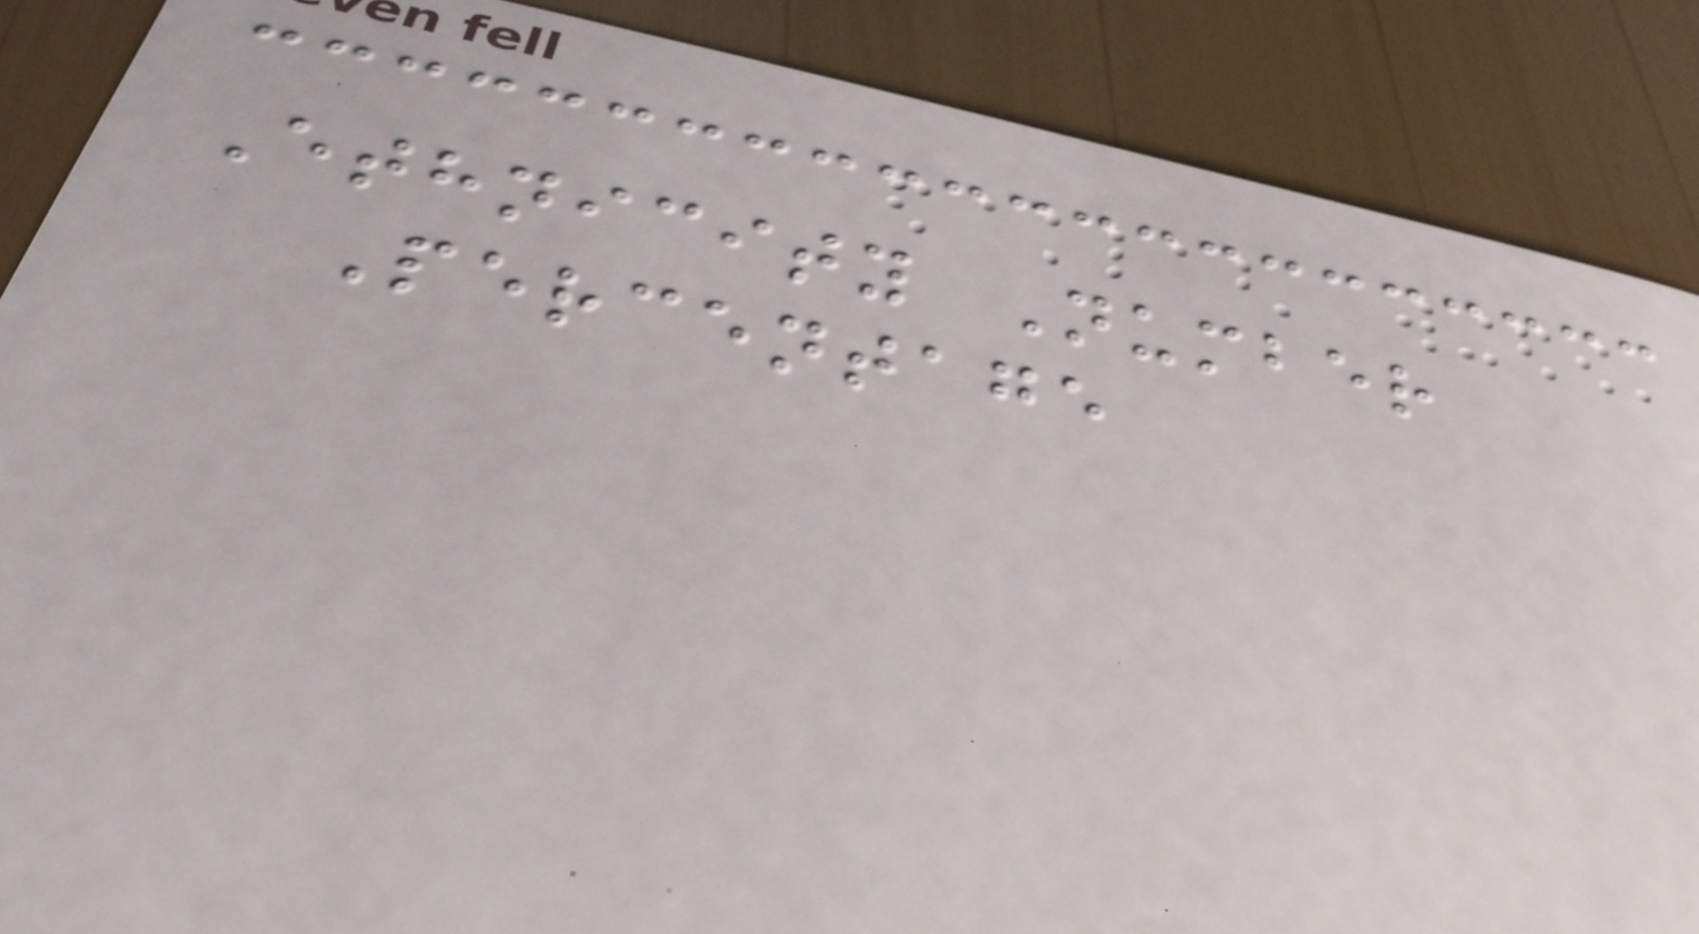Ethnicity Number
Percentage
